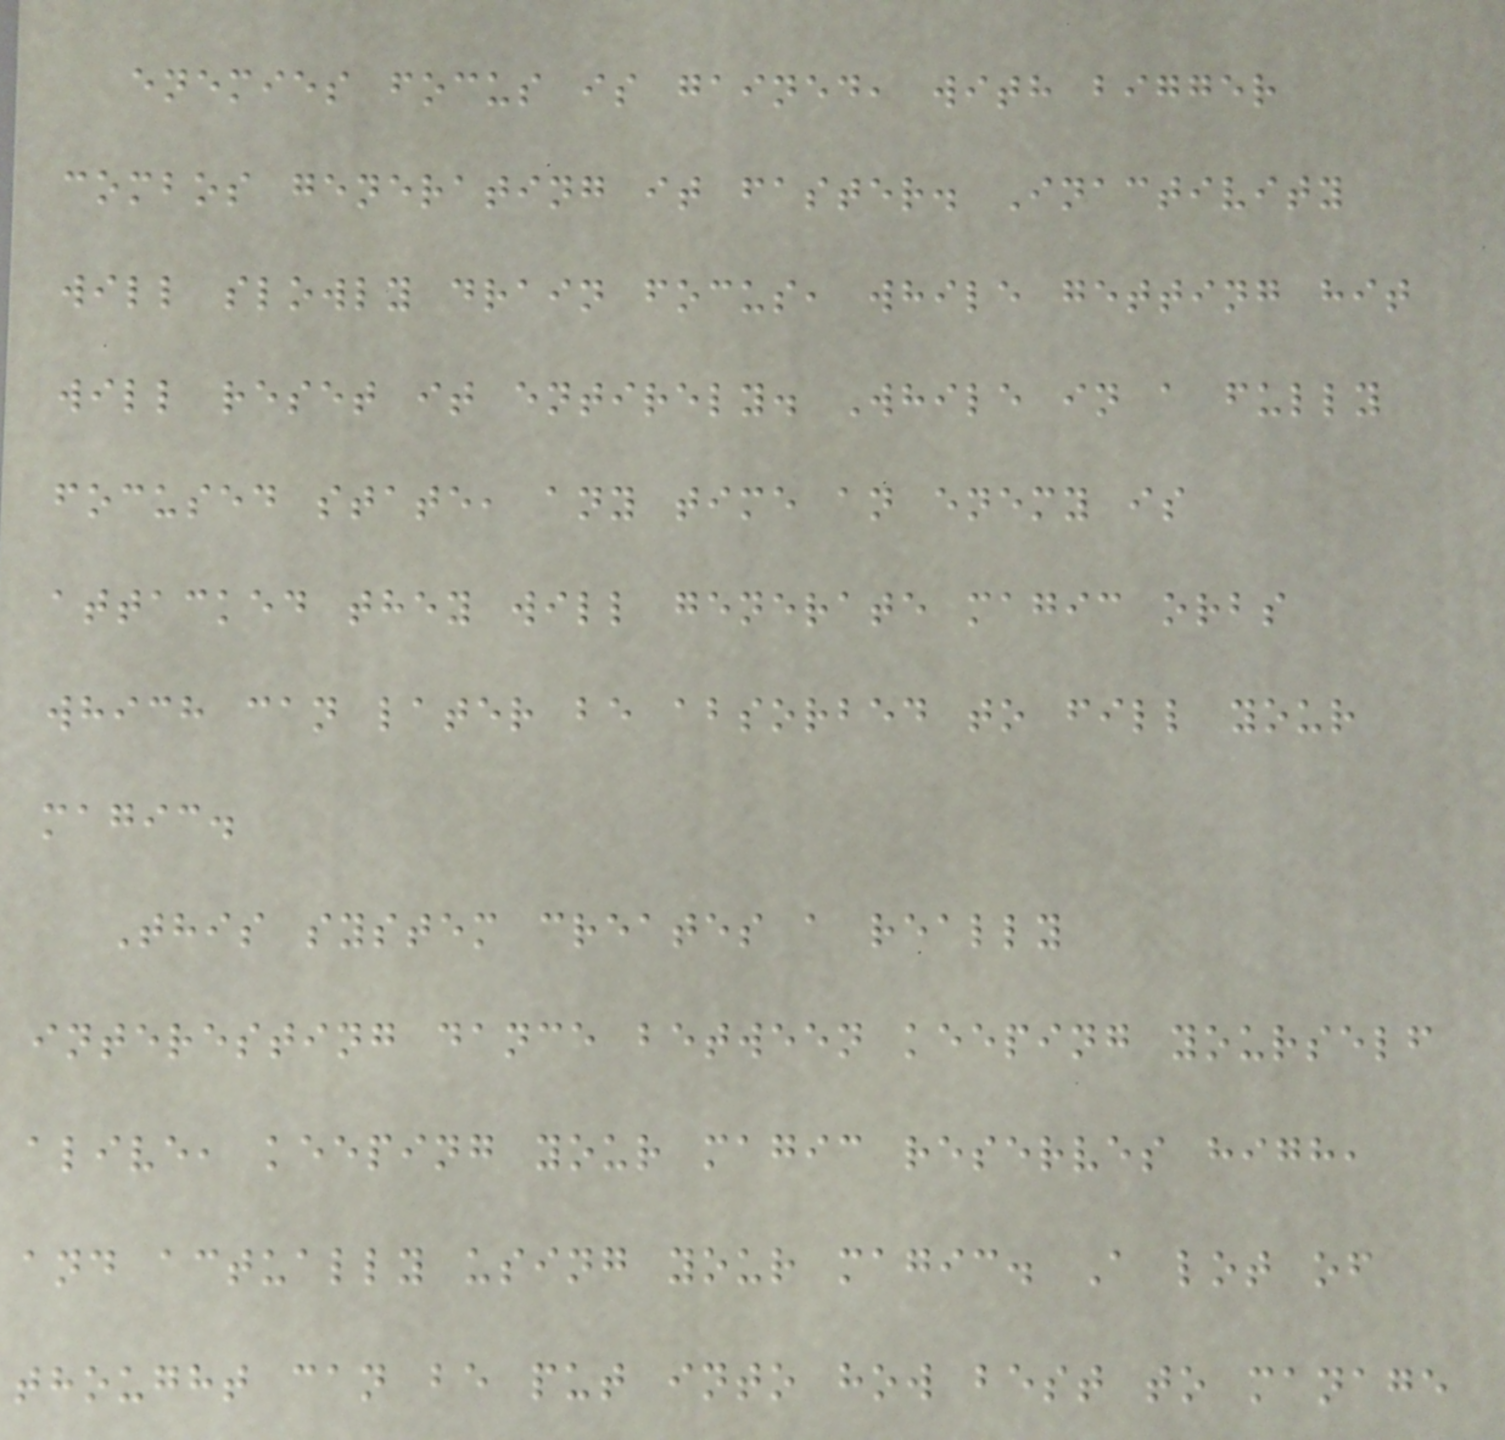enemies focus is gained, with bigger
combos generating it faster. Inactivity
will slowly drain focus, while getting hit
will reset it entirely. While in a fully
focused state, any time an enemy is
attacked they will generate magic orbs
which can later be absorbed to fill your
magic.
This system creates a really
interesting dance between keeping yourself
alive, keeping your magic reserves high,
and actually using your magic. A lot of
thought can be put into how best to manage
